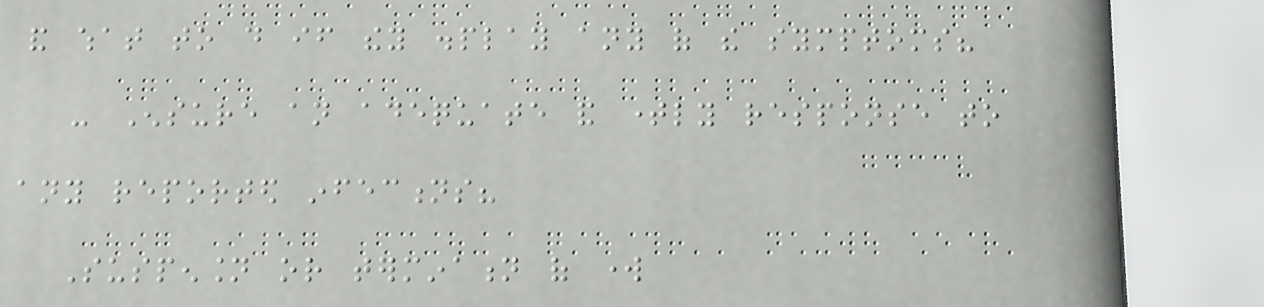and what to do if they display any of the symptoms?
- Ensure an adequate and timely response to
any reported infections?
Suspension or termination of work
